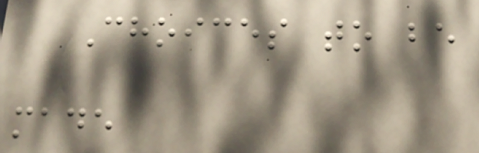Choices to be
made
